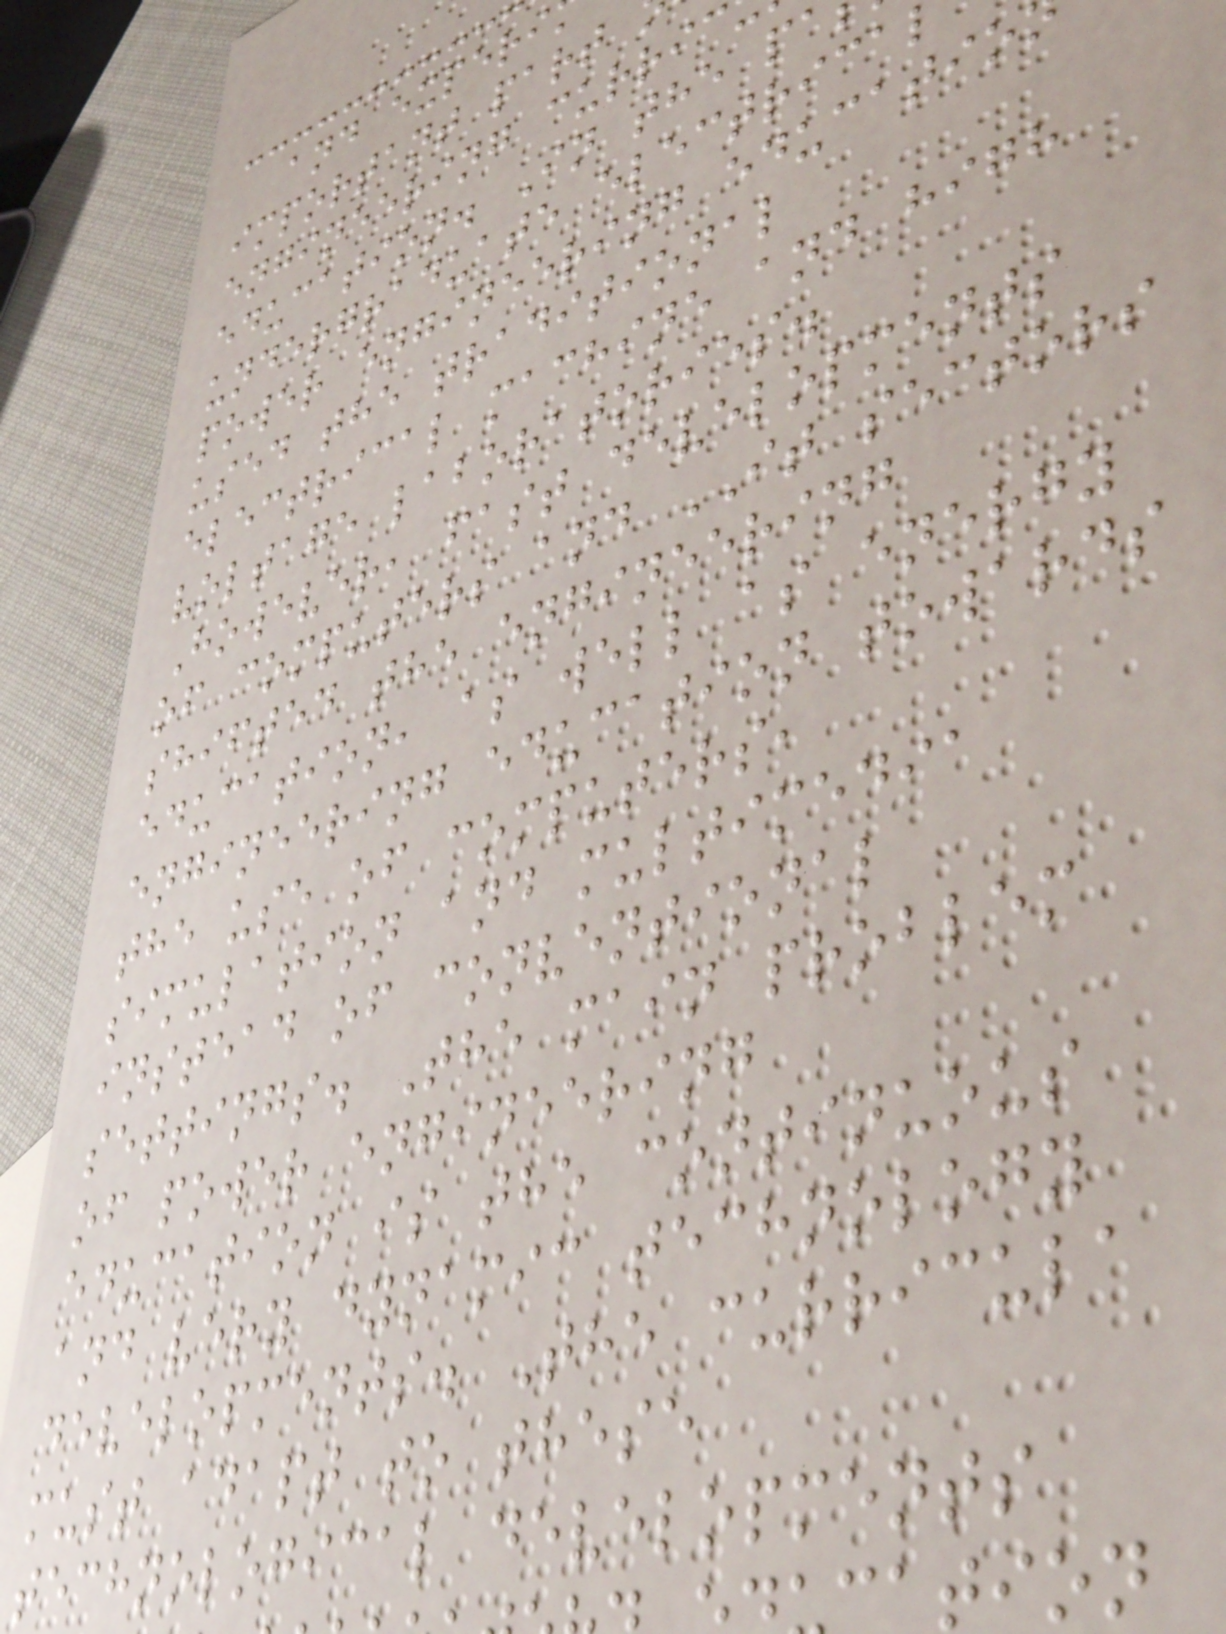and experi
important part
engineering curric
education. In the p
undergraduate electrica
power engineering educatio
used the traditional
electrical machine and high
voltage laboratories.
However, fast developments
of computers and IT sectors
shifted the engineering
education, as well as energy
engineering education towards
the use of computers,
simulation and multimedia
instead of conventional
settings. The main problem
of power engineering
education is the continuous
and very dynamic technology
developments. The curricula
must adapt to these
technological developments
